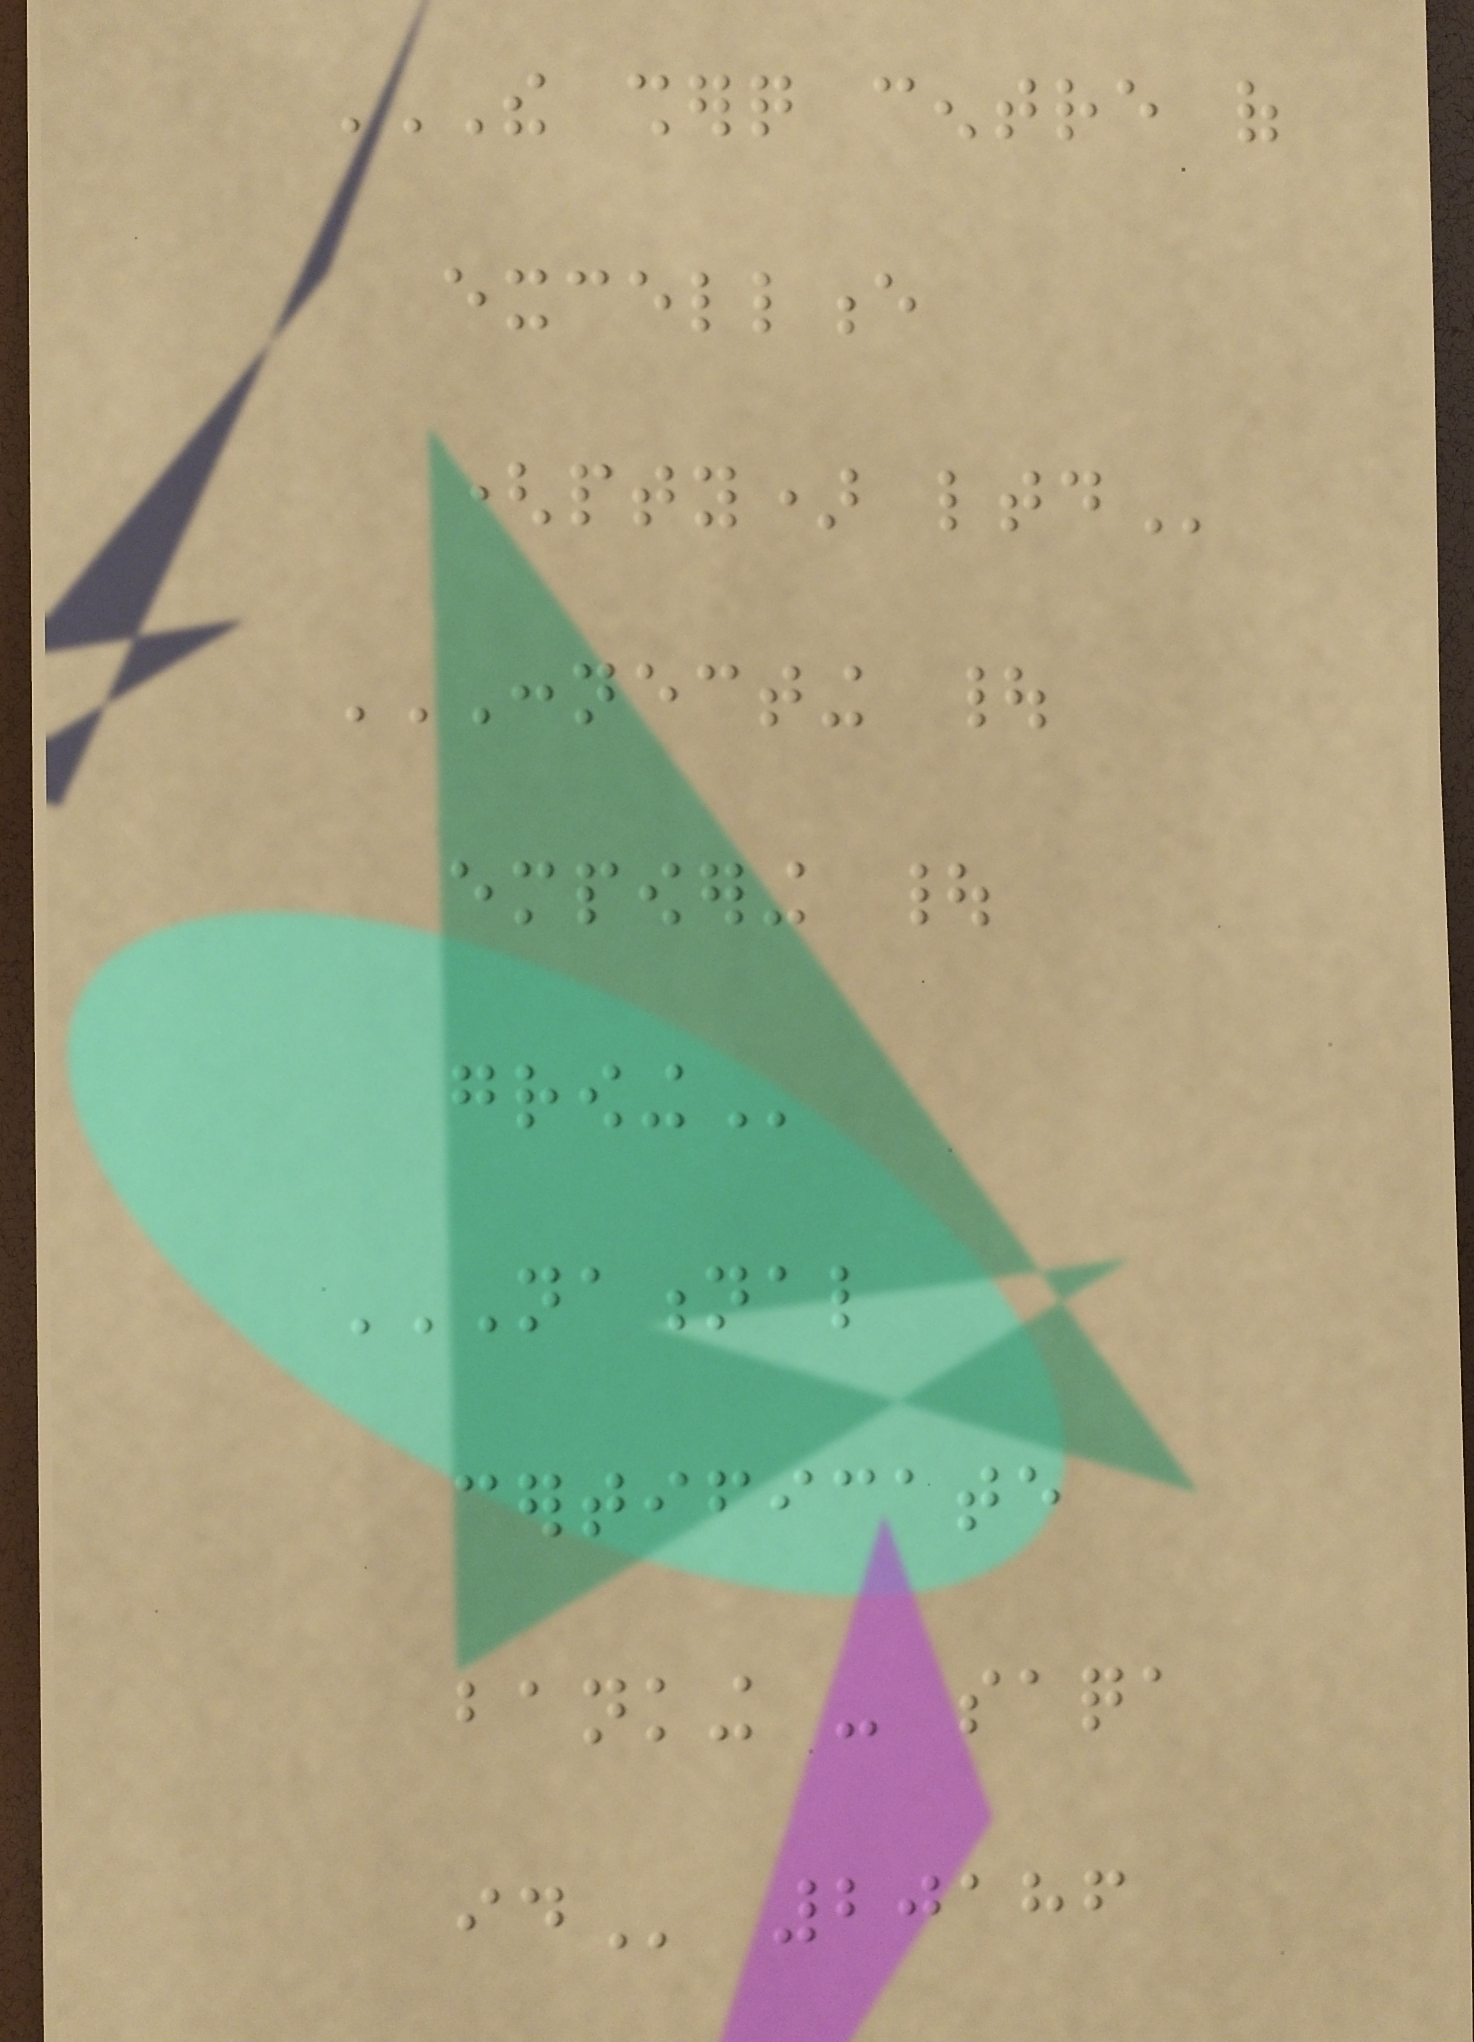THE SHERQ CENTRE OF
EXCELLENCE
(PTY) LTD
CONNECTING |
EMPOWERING |
GROWING
NATIONAL
CERTIFICATE
BANKING - SAQA
ID 20186
